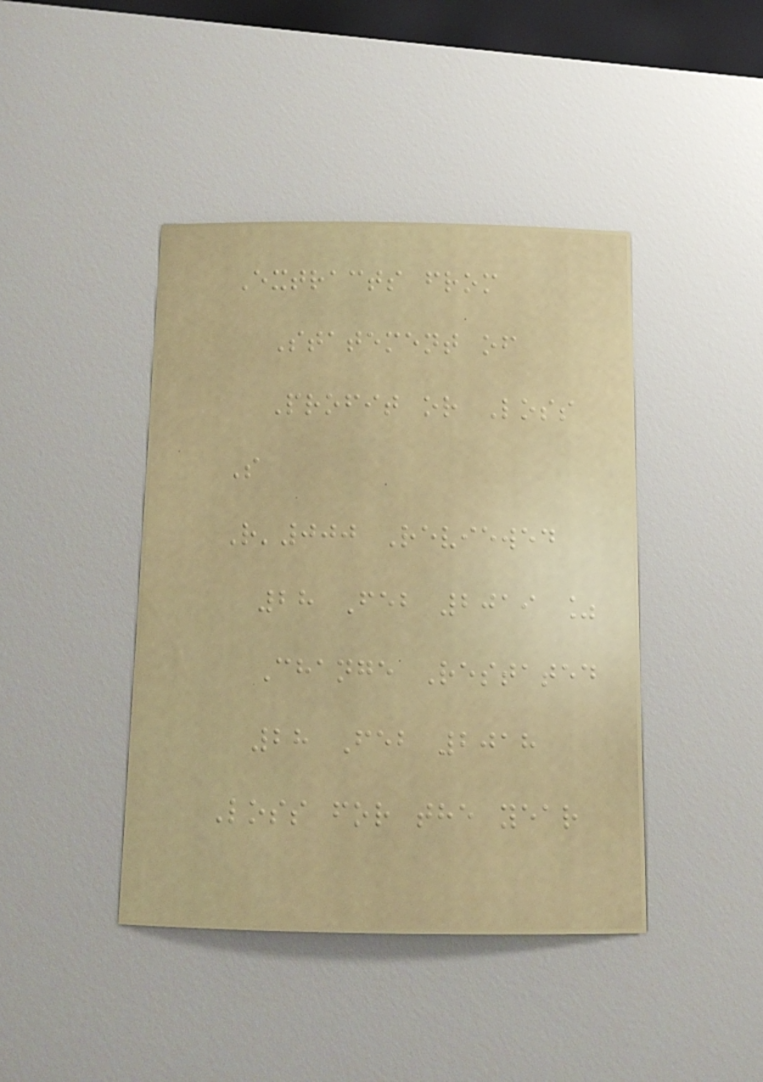Extracts from
Statement of
Profit or Loss
S
R'000 Reviewed
28 Feb 2019 %
Change Restated
28 Feb 2018
Loss for the year
